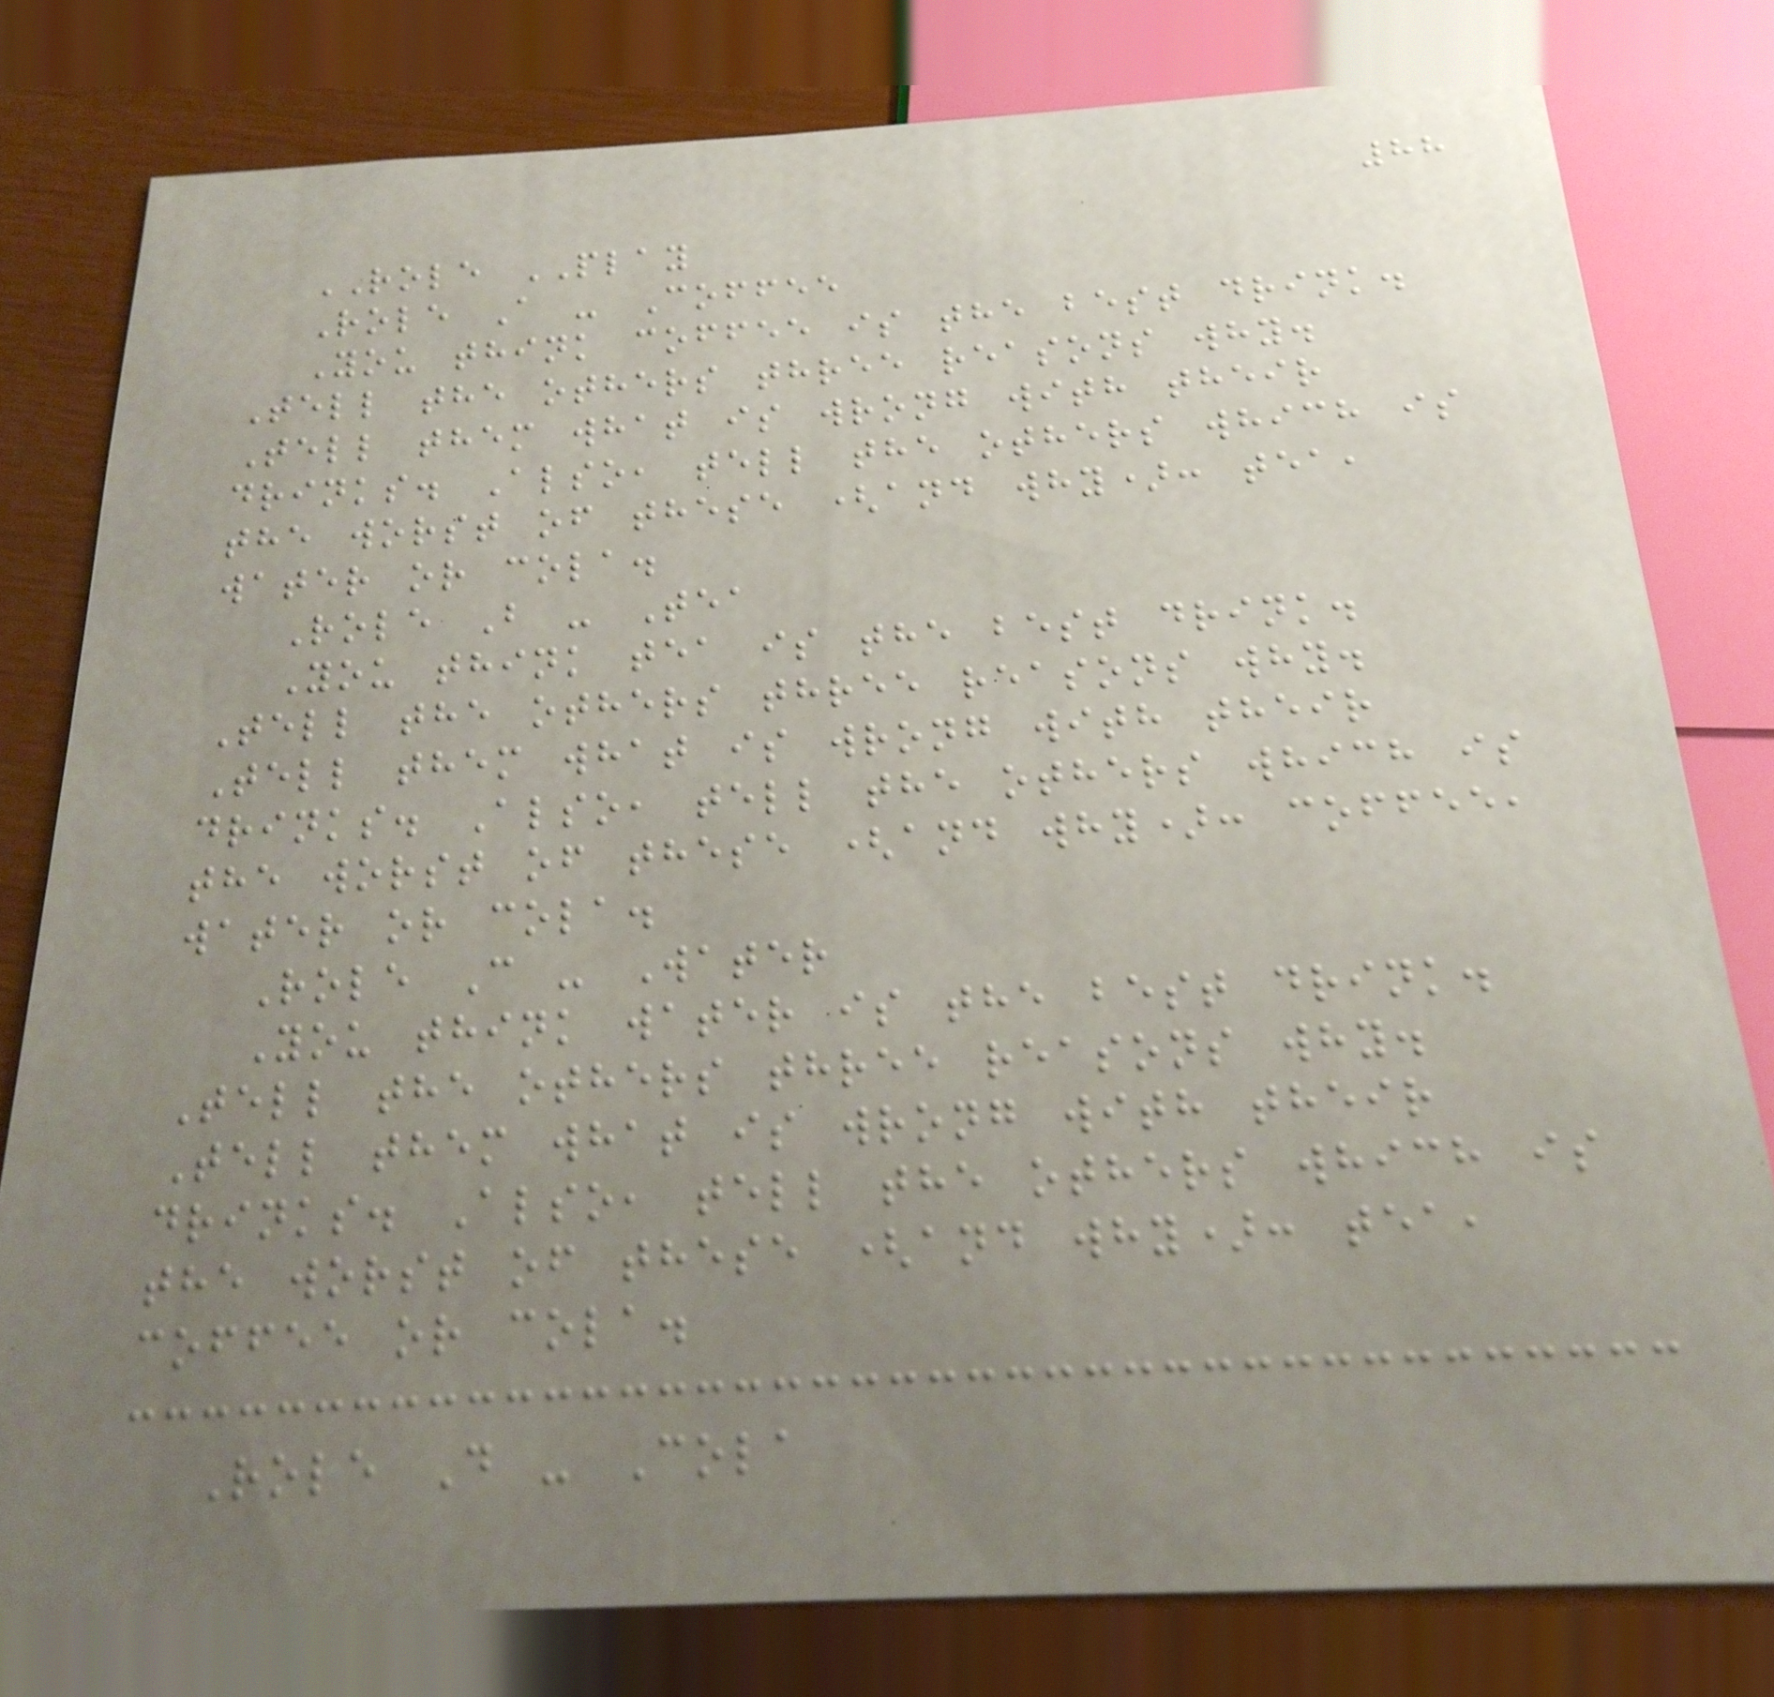88
ROLE PLAY
Role A - Coffee
You think coffee is the best drink.
Tell the others three reasons why.
Tell them what is wrong with their
drinks. Also, tell the others which is
the worst of these (and why): tea,
water or cola.
Role B - Tea
You think tea is the best drink.
Tell the others three reasons why.
Tell them what is wrong with their
drinks. Also, tell the others which is
the worst of these (and why): coffee,
water or cola.
Role C - Water
You think water is the best drink.
Tell the others three reasons why.
Tell them what is wrong with their
drinks. Also, tell the others which is
the worst of these (and why): tea,
coffee or cola.
Role D - Cola
